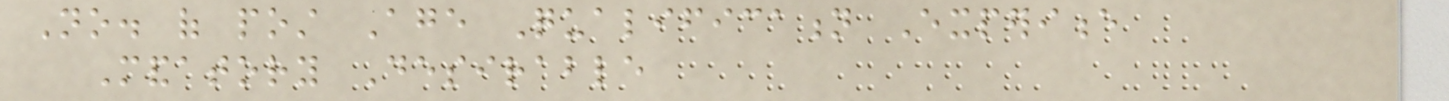No. of post Age Qualification Experience
Mandatory Desirable
